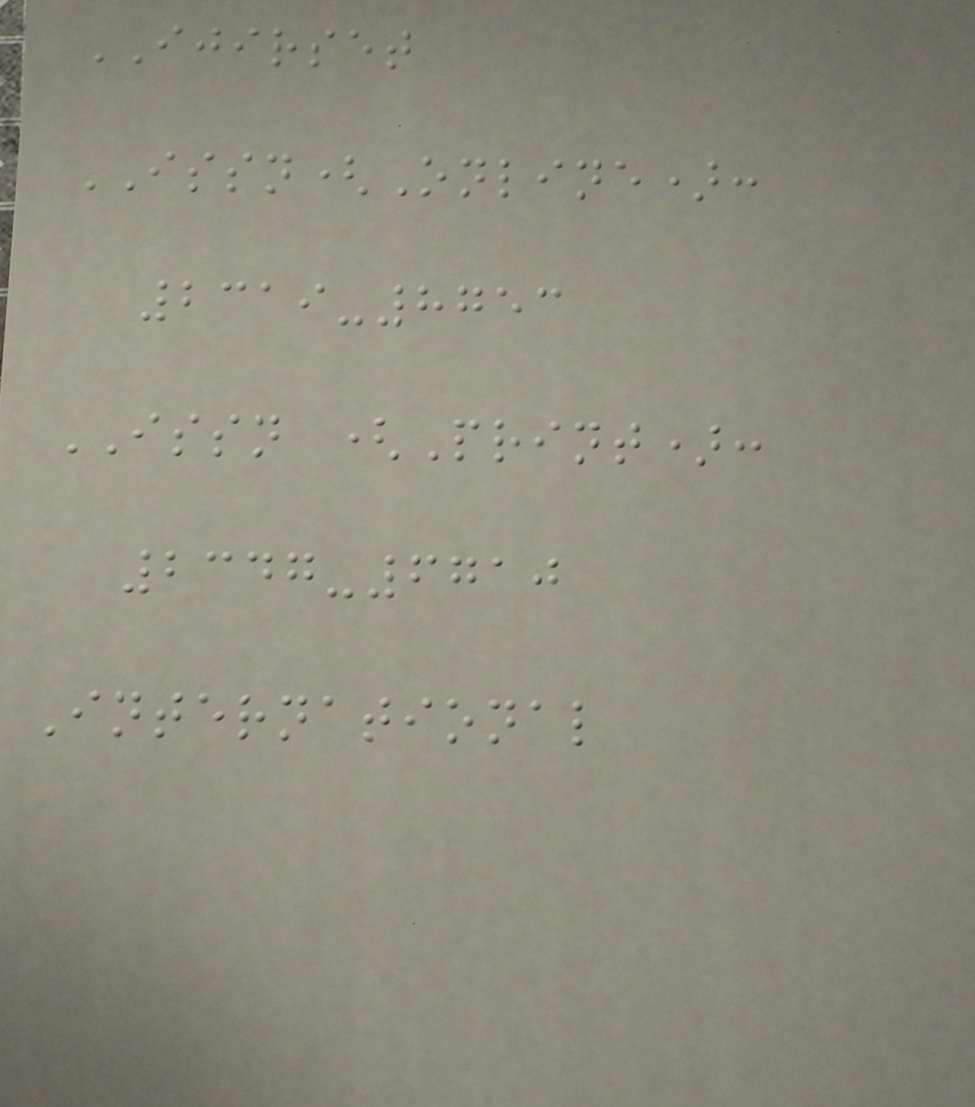IJIRSET
ISSN(Online):
2319-8753
ISSN (Print):
2347-6710
International
